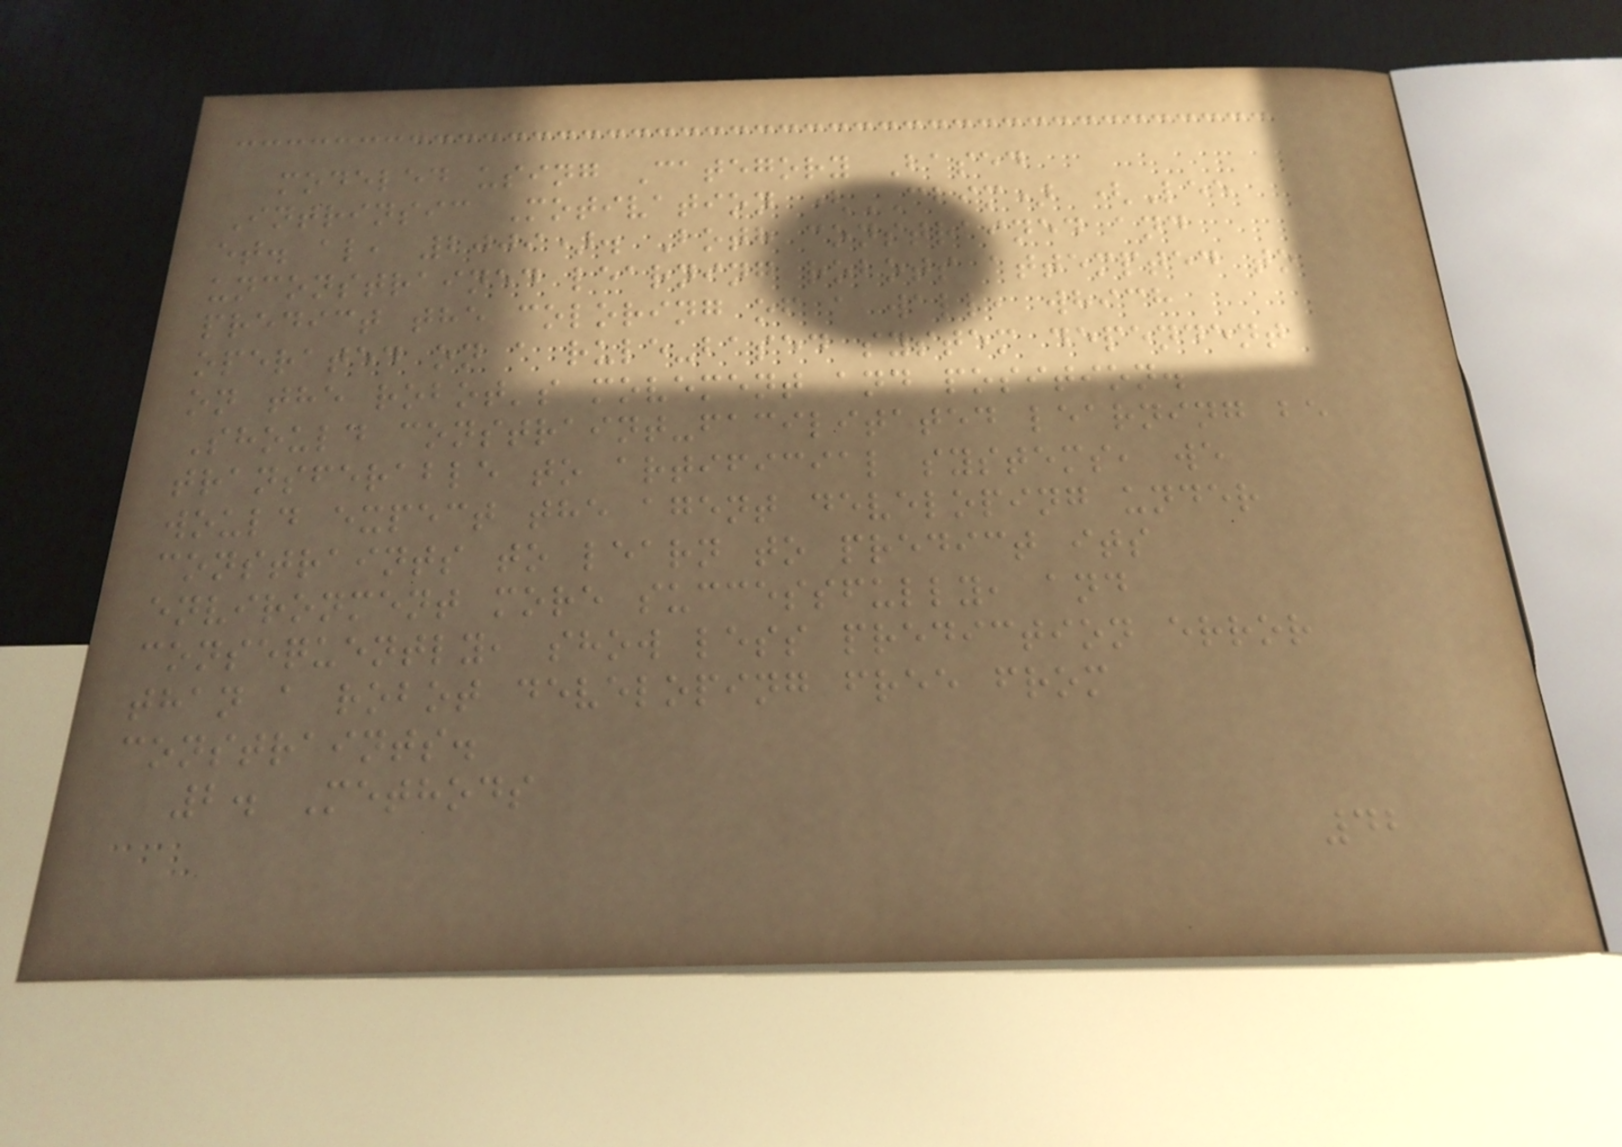modeled using Category Based
Intrinsic Motivation (CBIM) (Lee
et. al, 2009). Both constrained and
unconstrained learning robots attempted to
predict the coloring of a wall, which
operated on a rule-based system dependent
on the robot's movement and position.
Should constraint-facilitated learning be
transferable to artificial systems, we
would expect the agent developing under
constraints to learn to predict its
environment more successfully, and
consequently, show less prediction error
than a robot developing free from
constraints.
2. Methods
42
